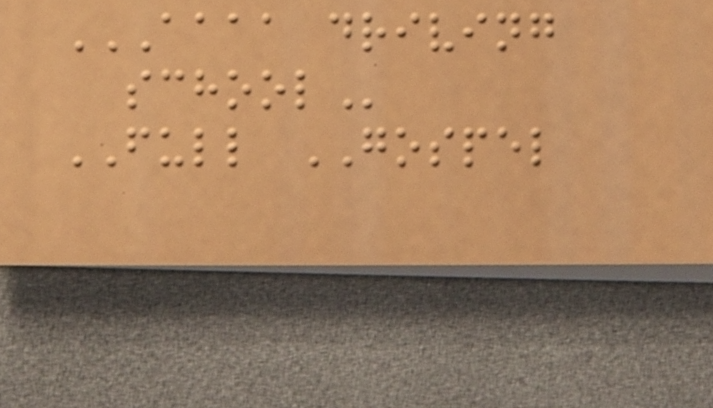AAAA DRIVING
SCHOOL
FULL GOSPEL
